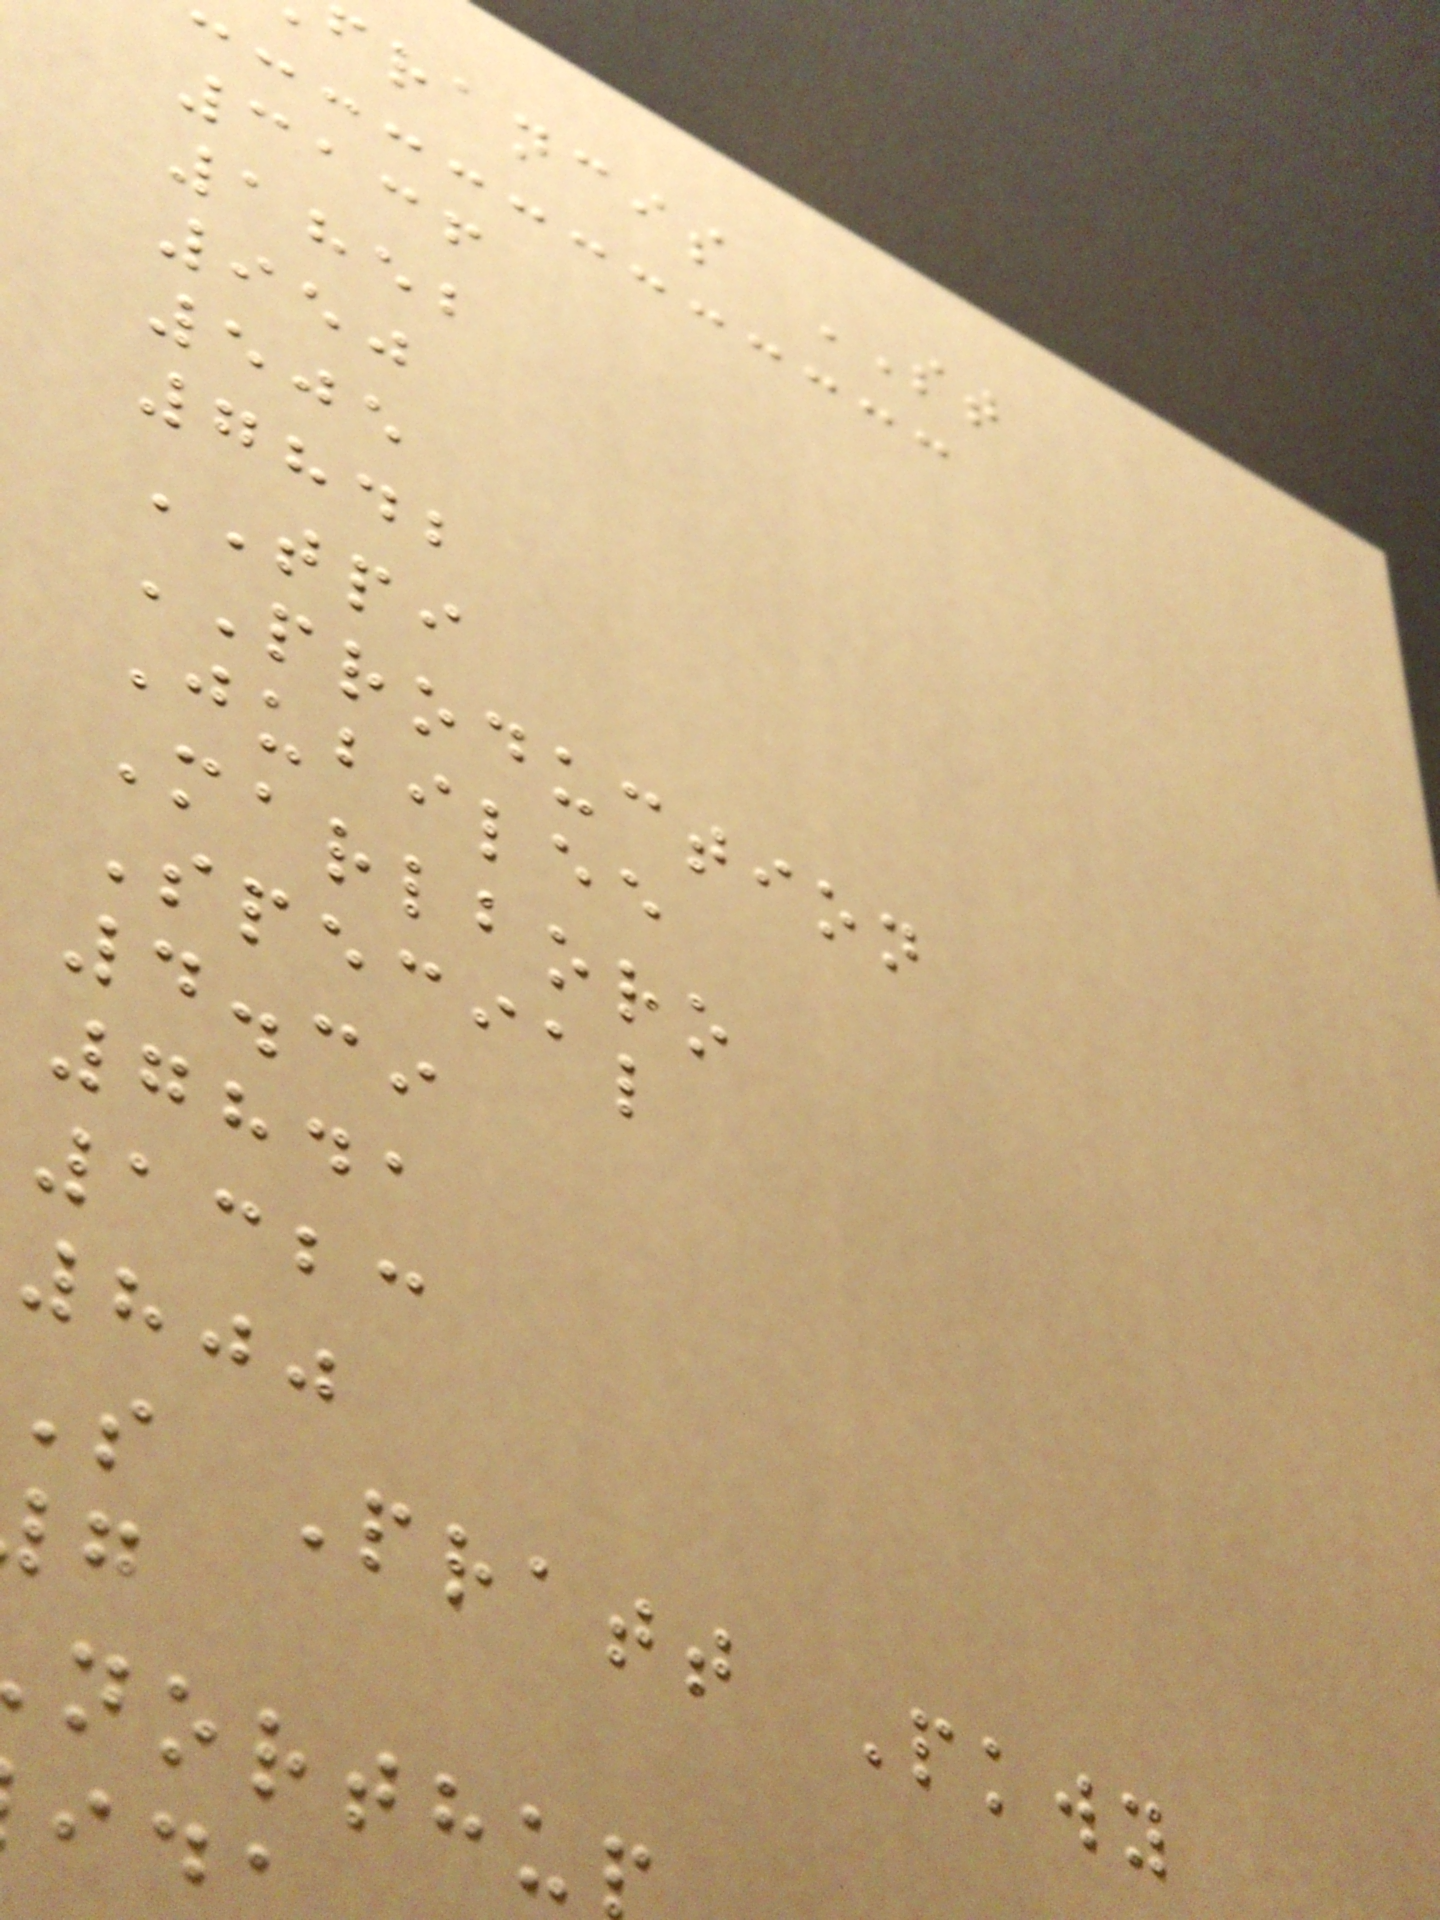francis ST
3136
1852
950
505
7842
TPI
PRODUCTION
Jubilee
Marlboro
Special
4.39
7841
1323
800
S Pratt Pkwy
